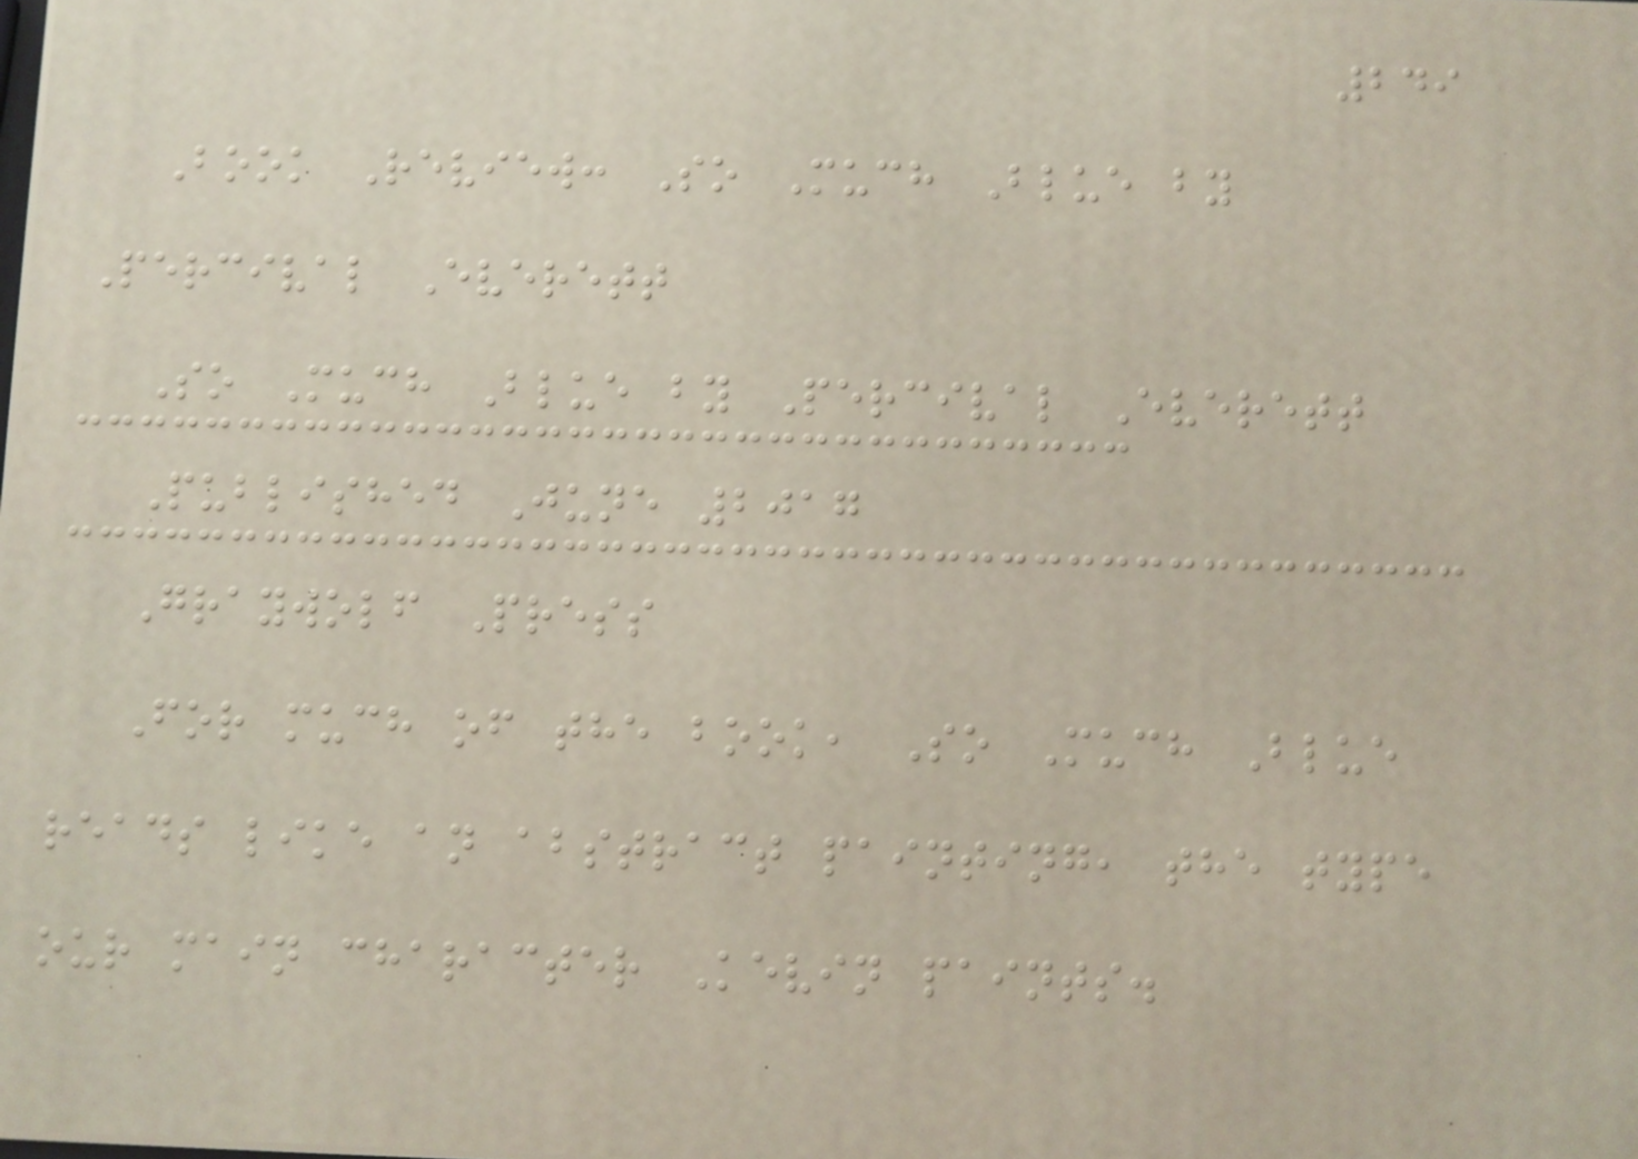249
Book Review: So Much Blue by
Percival Everett
So Much Blue by Percival Everett
Published June 2017
Graywolf Press
For much of the book, So Much Blue
reads like an abstract painting, the type
our main character Kevin paints.
